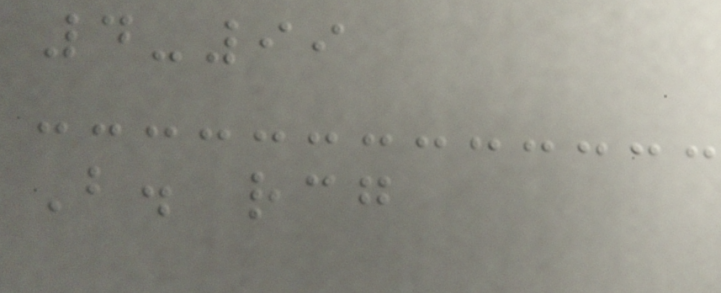4-99
B. rcg
